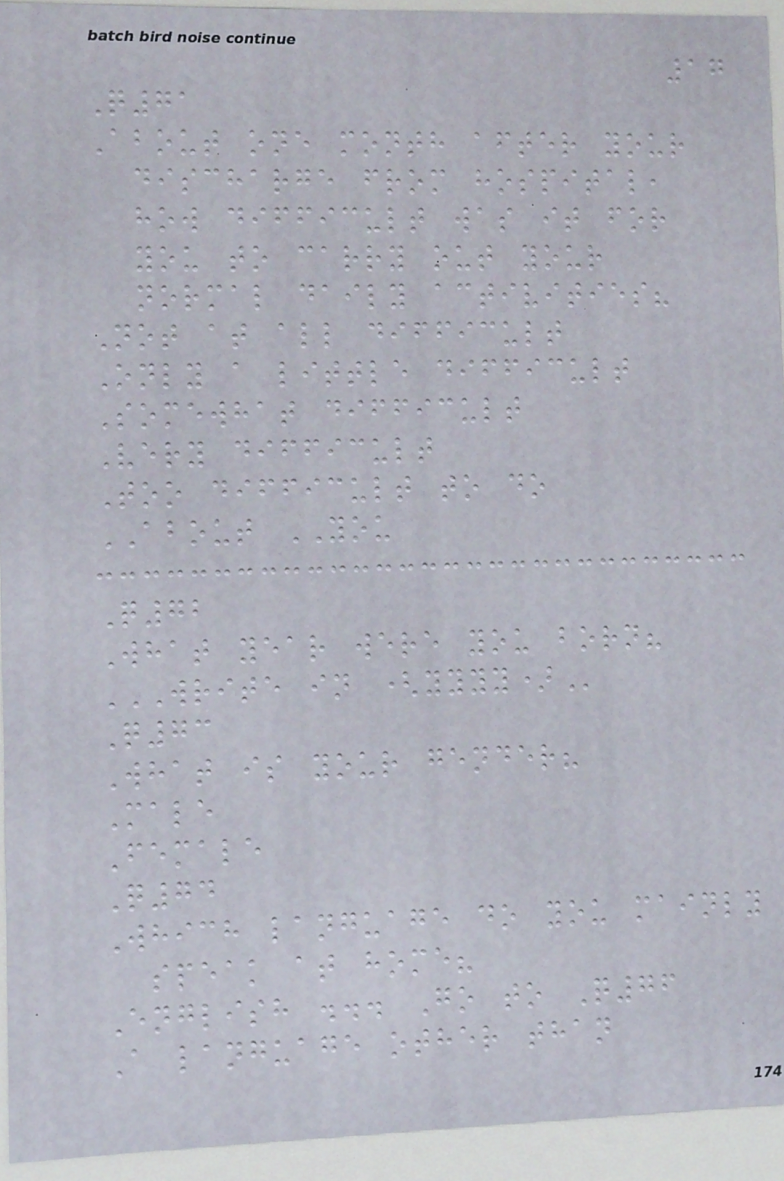17
Q71
About one month after your
discharge from hospital,
how difficult was it for
you to carry out your
normal daily activities?
Not at all difficult
Only a little difficult
Somewhat difficult
Very difficult
Too difficult to do
ABOUT YOU
Q72
What year were you born?
WRITE IN (YYYY)
Q73
What is your gender?
Male
Female
Q74
Which language do you mainly
speak at home?
English ... Go to Q76
A language other than
